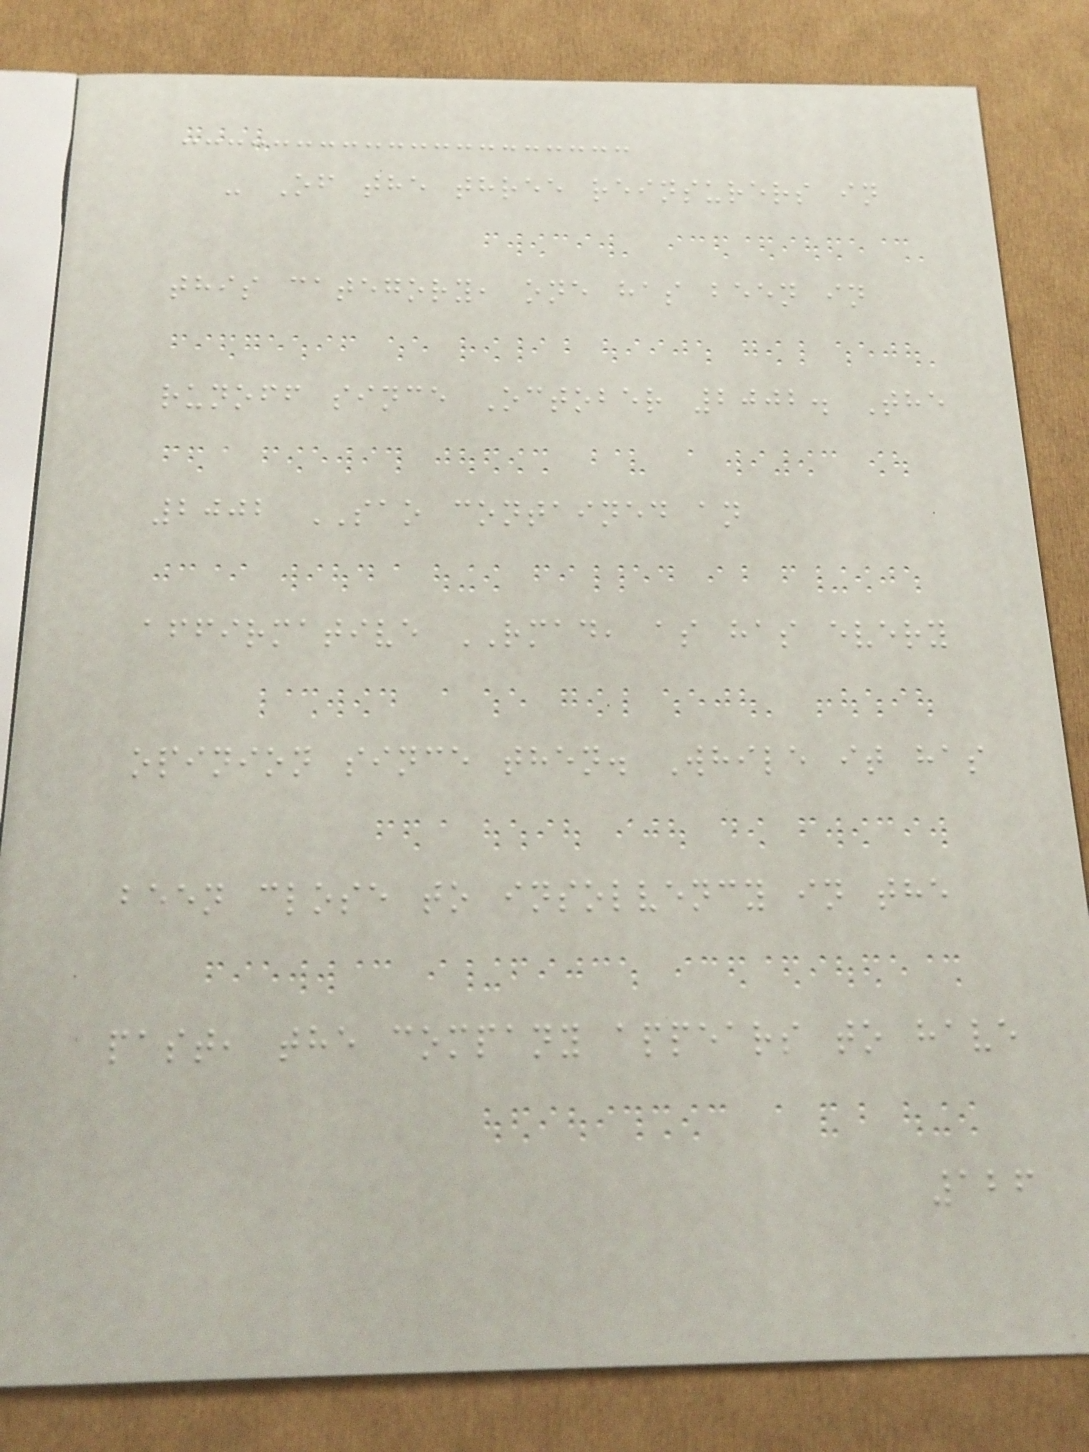- Of the three reinsurers in
this category, one has been in
runoff since October 2002. The
2002 SAO contained an
affirmative RMAD, as has every
opinion since then. While it has
been close to insolvency in the
past, the company appears to have
126
